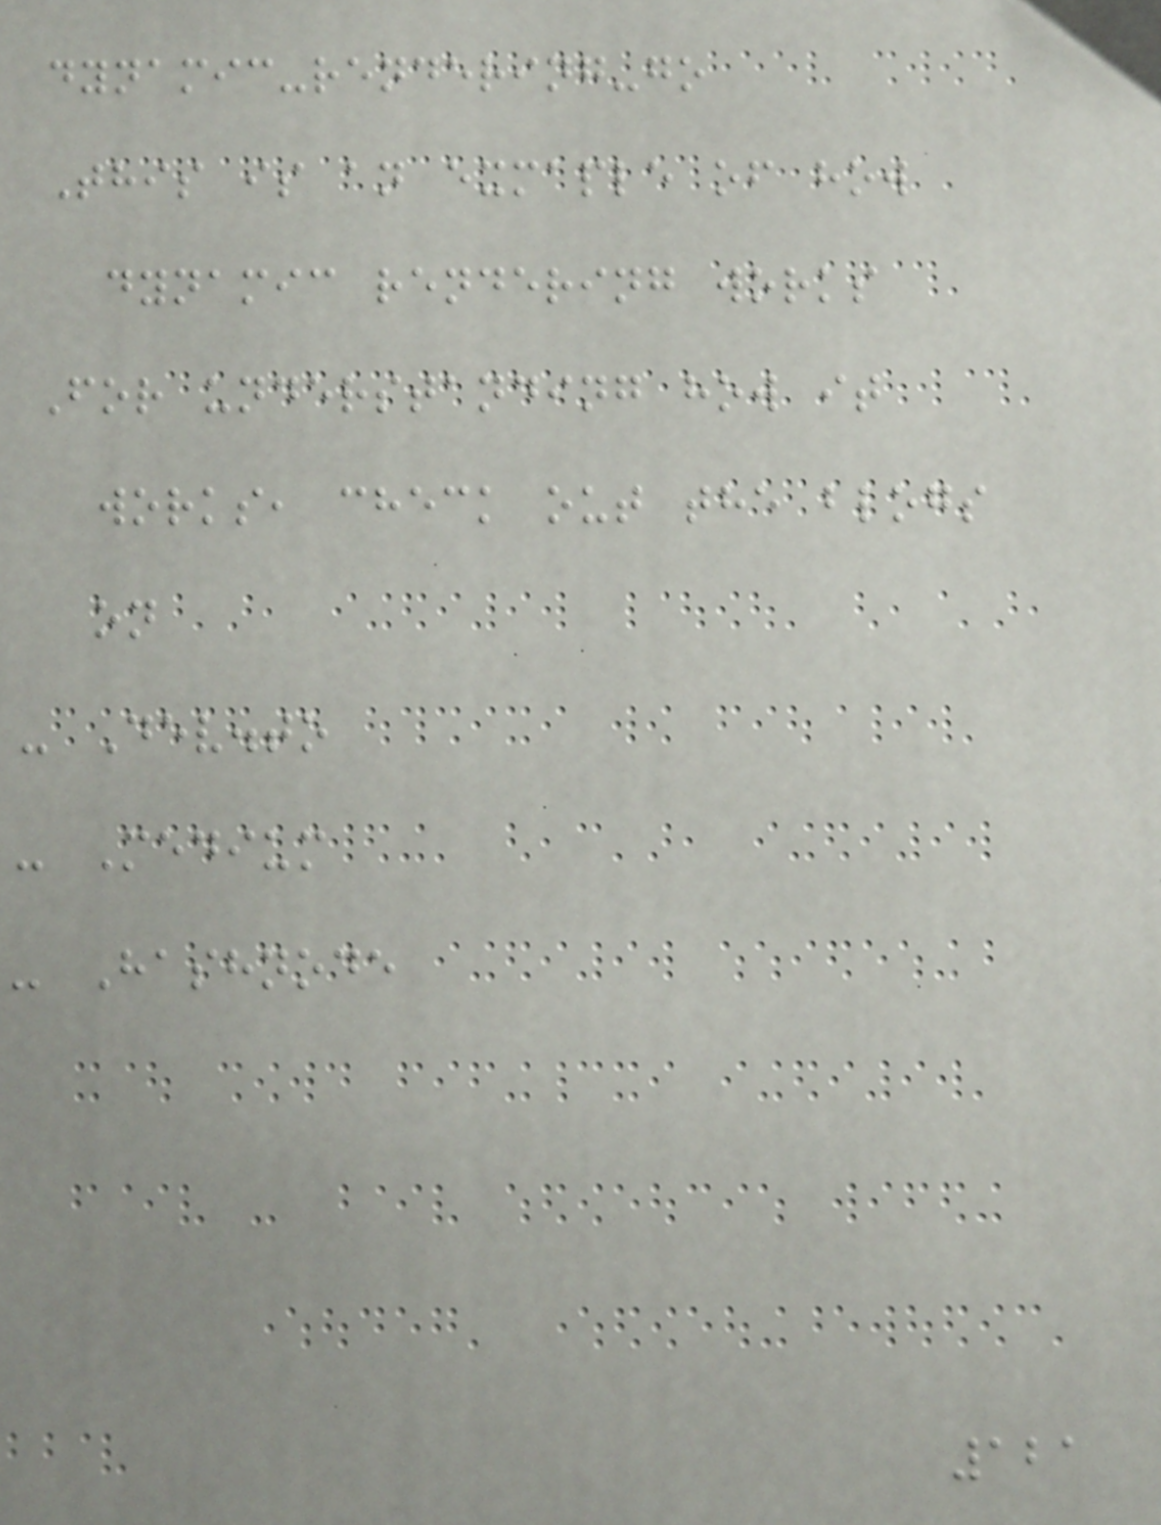dynamic-rendering-go
This is an exmaple of how
dynamic rendering works
For understanding how it
works, check out the blogs
on
- Dev.to
- Medium
- Hashnode
121
